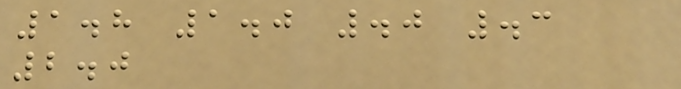1.8 1.0 .0 .3
2.0
